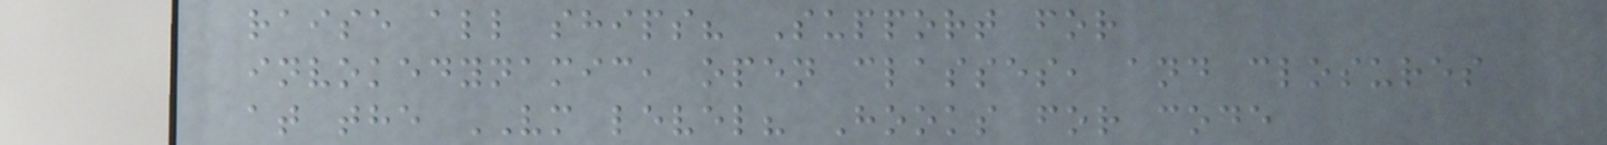raise all ships? Support for
invokedynamic, open classes, and closures
at the VM level? Hooks for code
